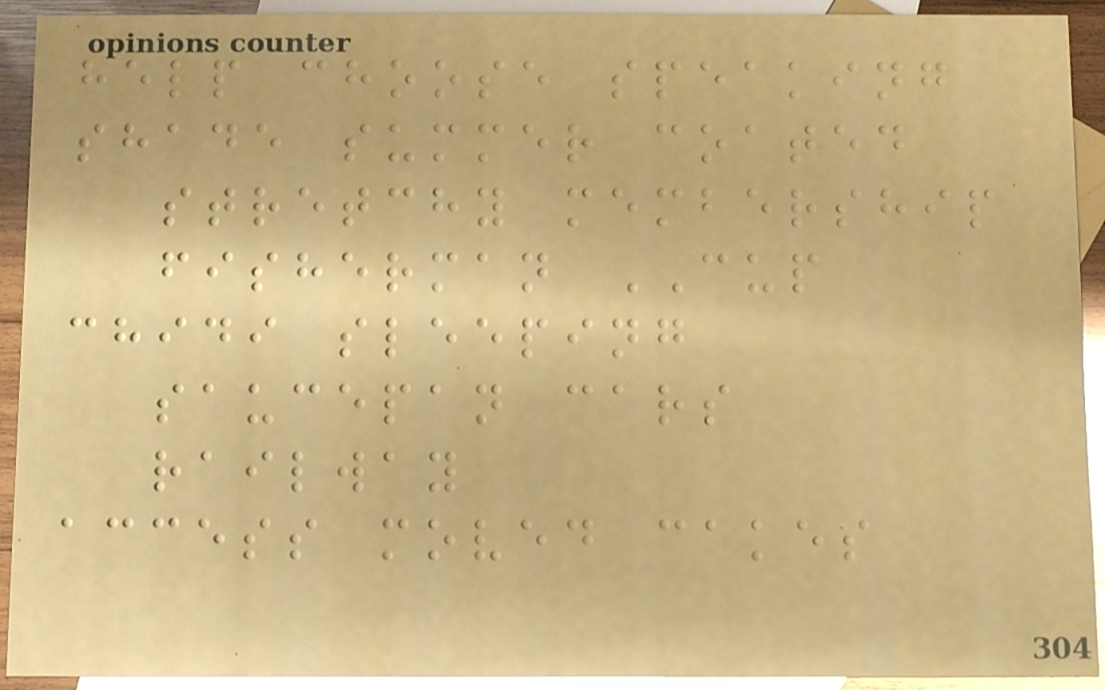help choose speaking
shade summer coated
stretchy membership
fisherman CUP
chidi sleeping
saucepan cars
railway
access moved cakes
